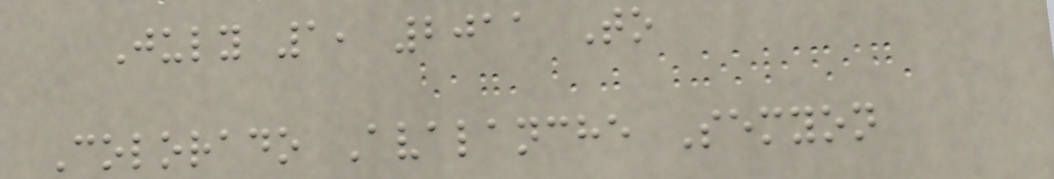July 1, 2011 To
Colorado Avalanche Semyon
